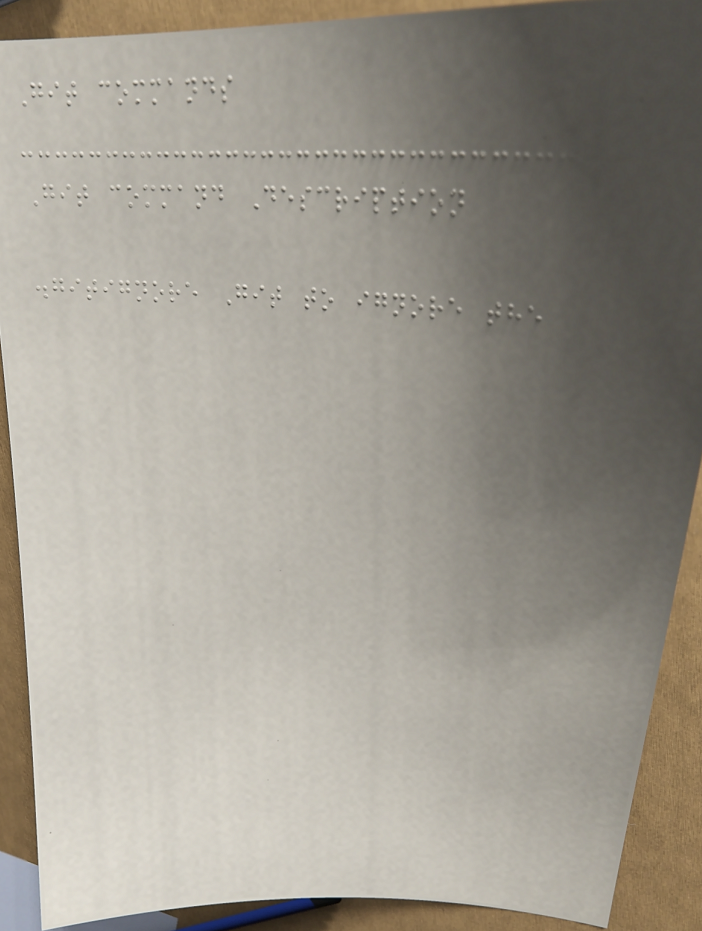Git commands
Git command Description
.gitignore Git to ignore the
